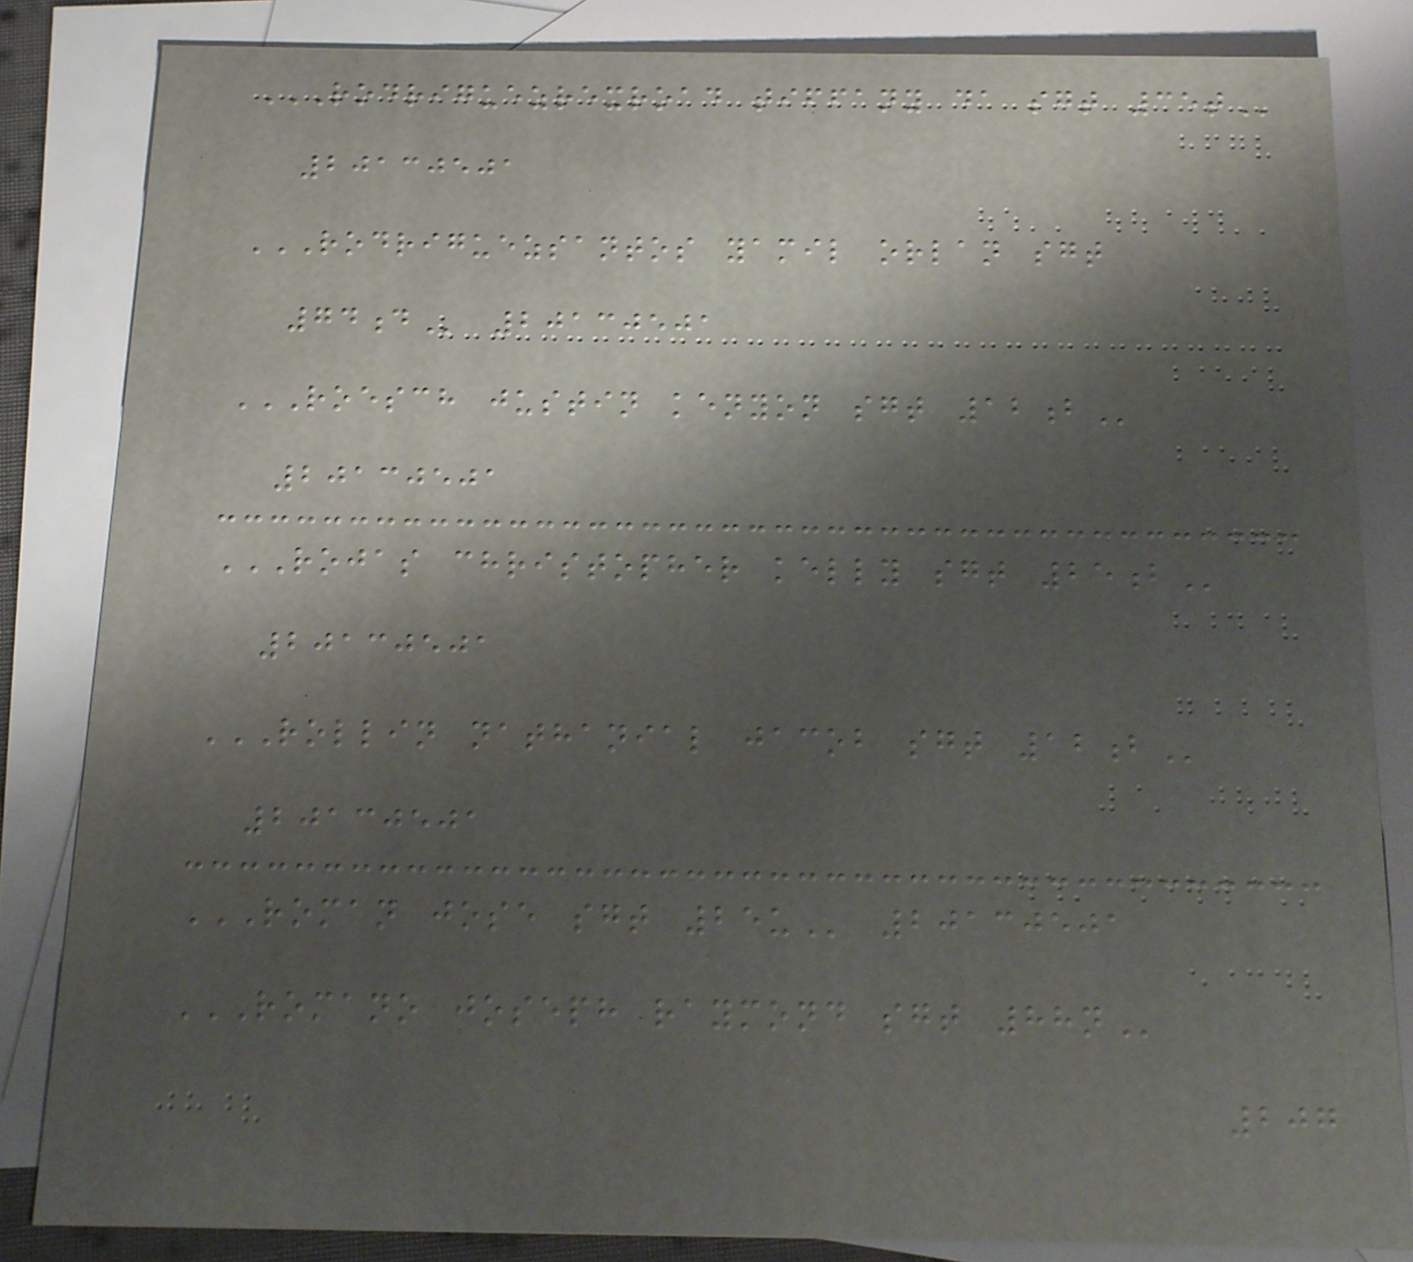RODRIGUEZREXROAD TIFFANY DA SGT 35T
20130501
RODRIGUEZSANTOS YAMIL ORLAN SGT
74D 20130501
ROESCH JUSTIN KENYON SGT 12B
20130501
ROJAS CHRISTOPHER KELLY SGT 25B
20130501
ROLLIN NATHANIAL JACOB SGT 12B
20130501
ROMAN JOSE SGT 25U 20130501
ROMANO JOSEPH RAYMOND SGT 88N
207
